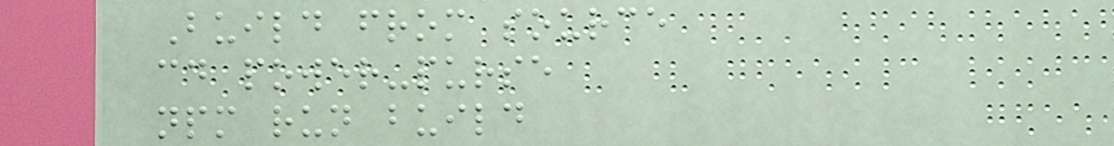Build from source
cd power-purse
npm run build
